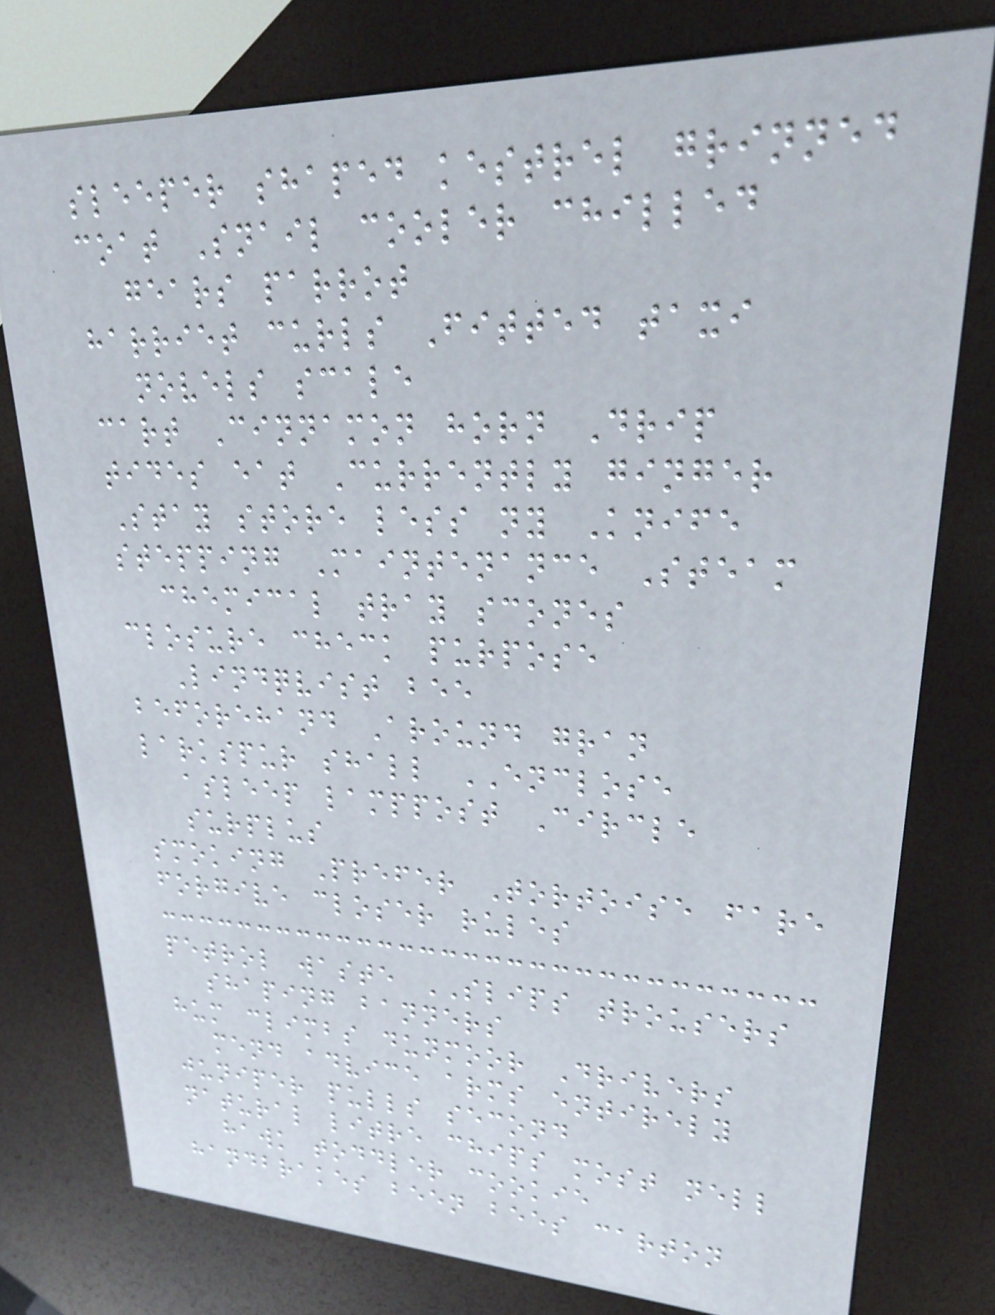sleeper shaped kestrel grinned
coat Snail cooler chilled
gears parrot
harriet curls Fitted taxi
novels scale
cart Cinnamon horn Drip
tides eat Currently ginger
Stay store less ny Knife
stepping Maintenance Steam
chemical tray scones
closure check purpose
Lindqvist bee
beforehand Around gran
larkspur shall ENCLOSE
asleep lamppost Circle
surplus
smoking Prefer Tortoise fare
forgive closer rules
petrol waste SLIPS trousers
shaping banners
hum climbs dunmoor Drivers
mend advice arms entirely
juniper pulls second
natural litre chips most nell
hawk toddler cookie
handbrakes been bees carton
